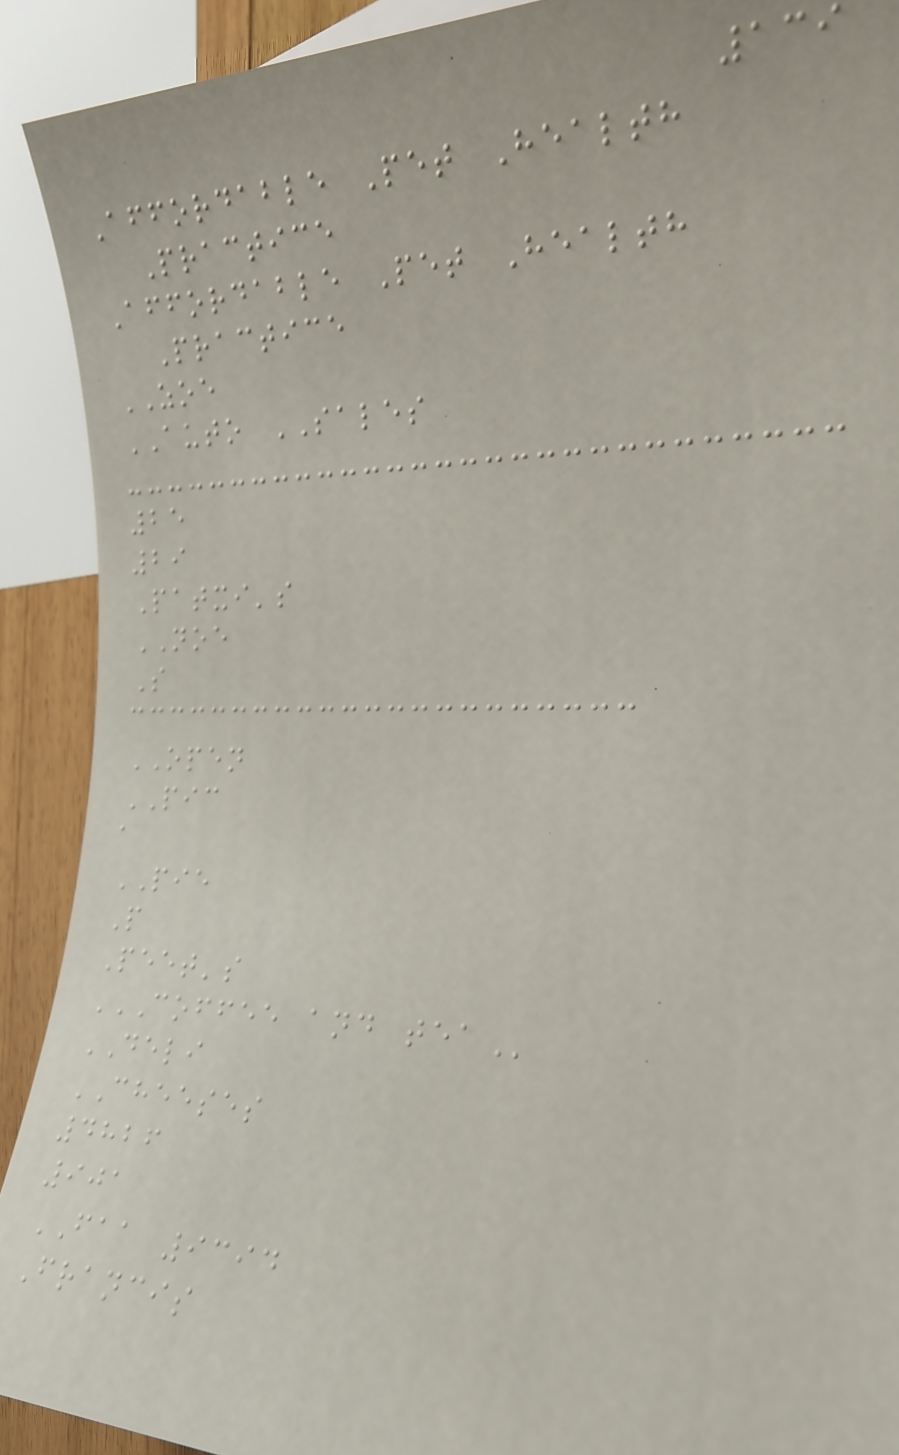139
Affordable Pet Health
Practice
Affordable Pet Health
Practice
ZOE
AUTO SALES
25
29
Patxi's
NOE
S
OPEN
PIC
a
PIE
P
Peet's
COFFEE AND TEA
DELI
CHEESES
4826
901
FAA 9394
Francis
